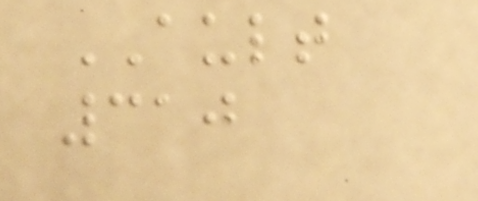AULT
310
